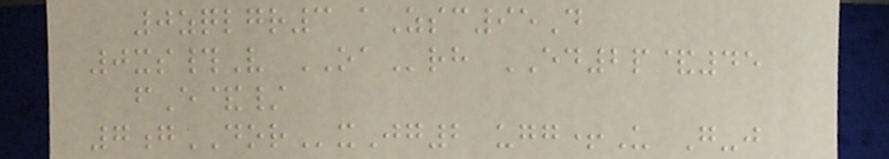0zqlgr3 aZsc95D
0xs#V OArh ED2p&45
fE&/
7gDORxJg2 ugg+U G-j
